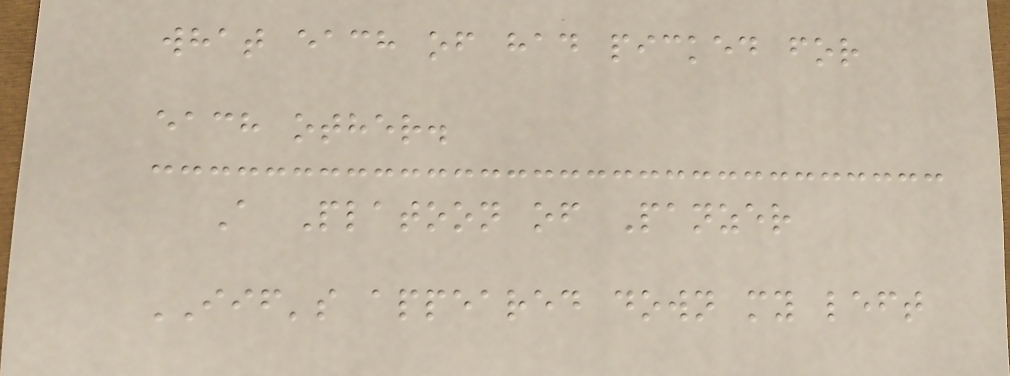what each of had picked for
each other.
A Platoon of Panzer
IIF's appeared down my left
